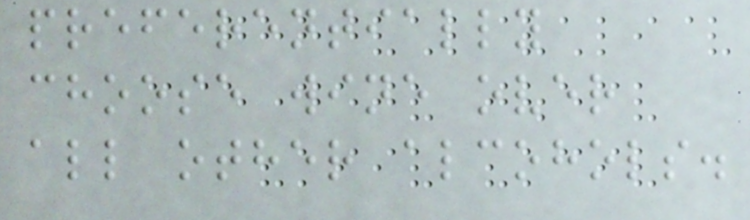preferentially
choose wine over
all other alcohols.
